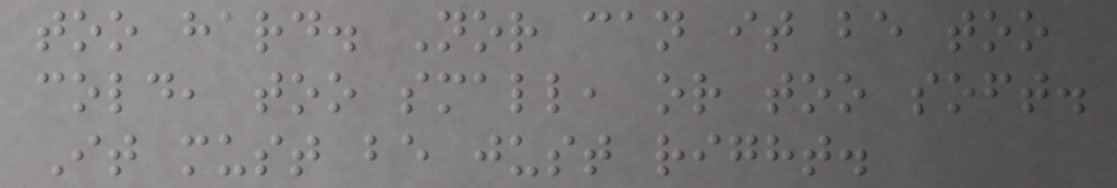too hard. Nor can it be too
cold, too small, or too soft.
It must be just right.
